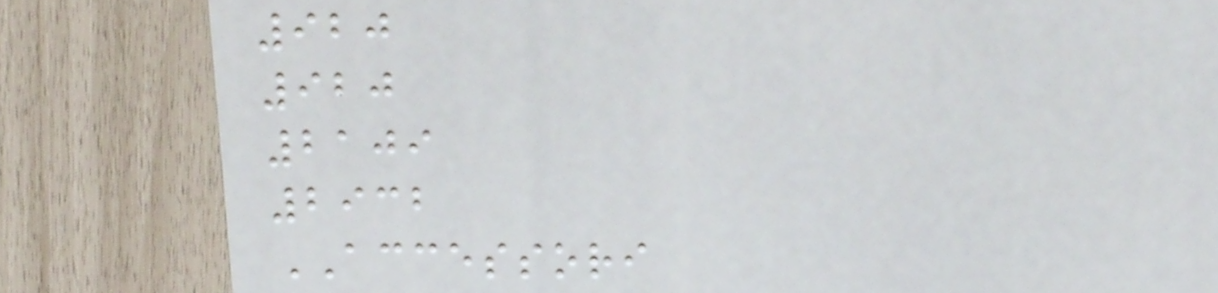920
920
2109
2932
ACCESSORI
